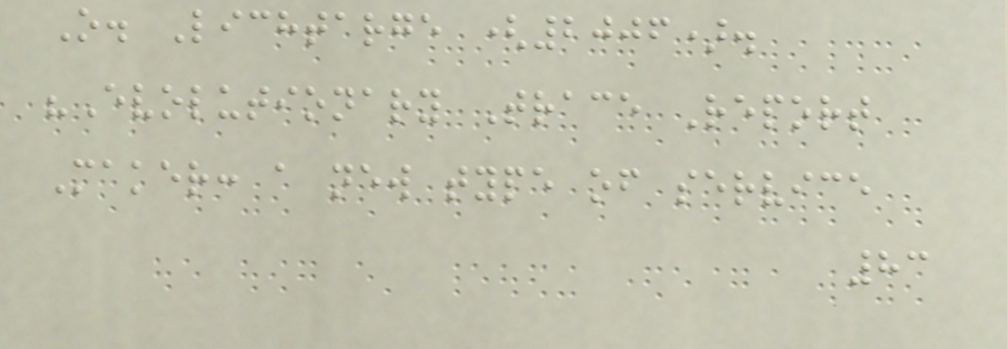O. Lichtarge (2006).
"Evolutionary Trace Report
Maker: a new type of service
83
